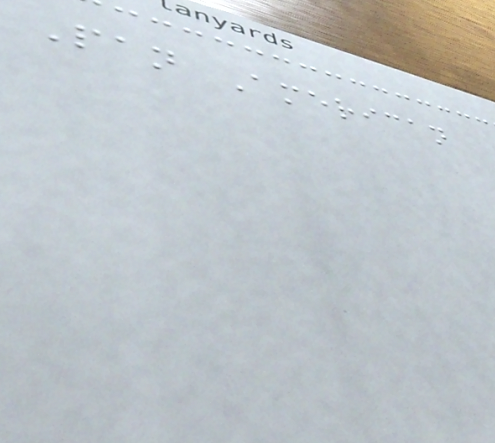Pan American
